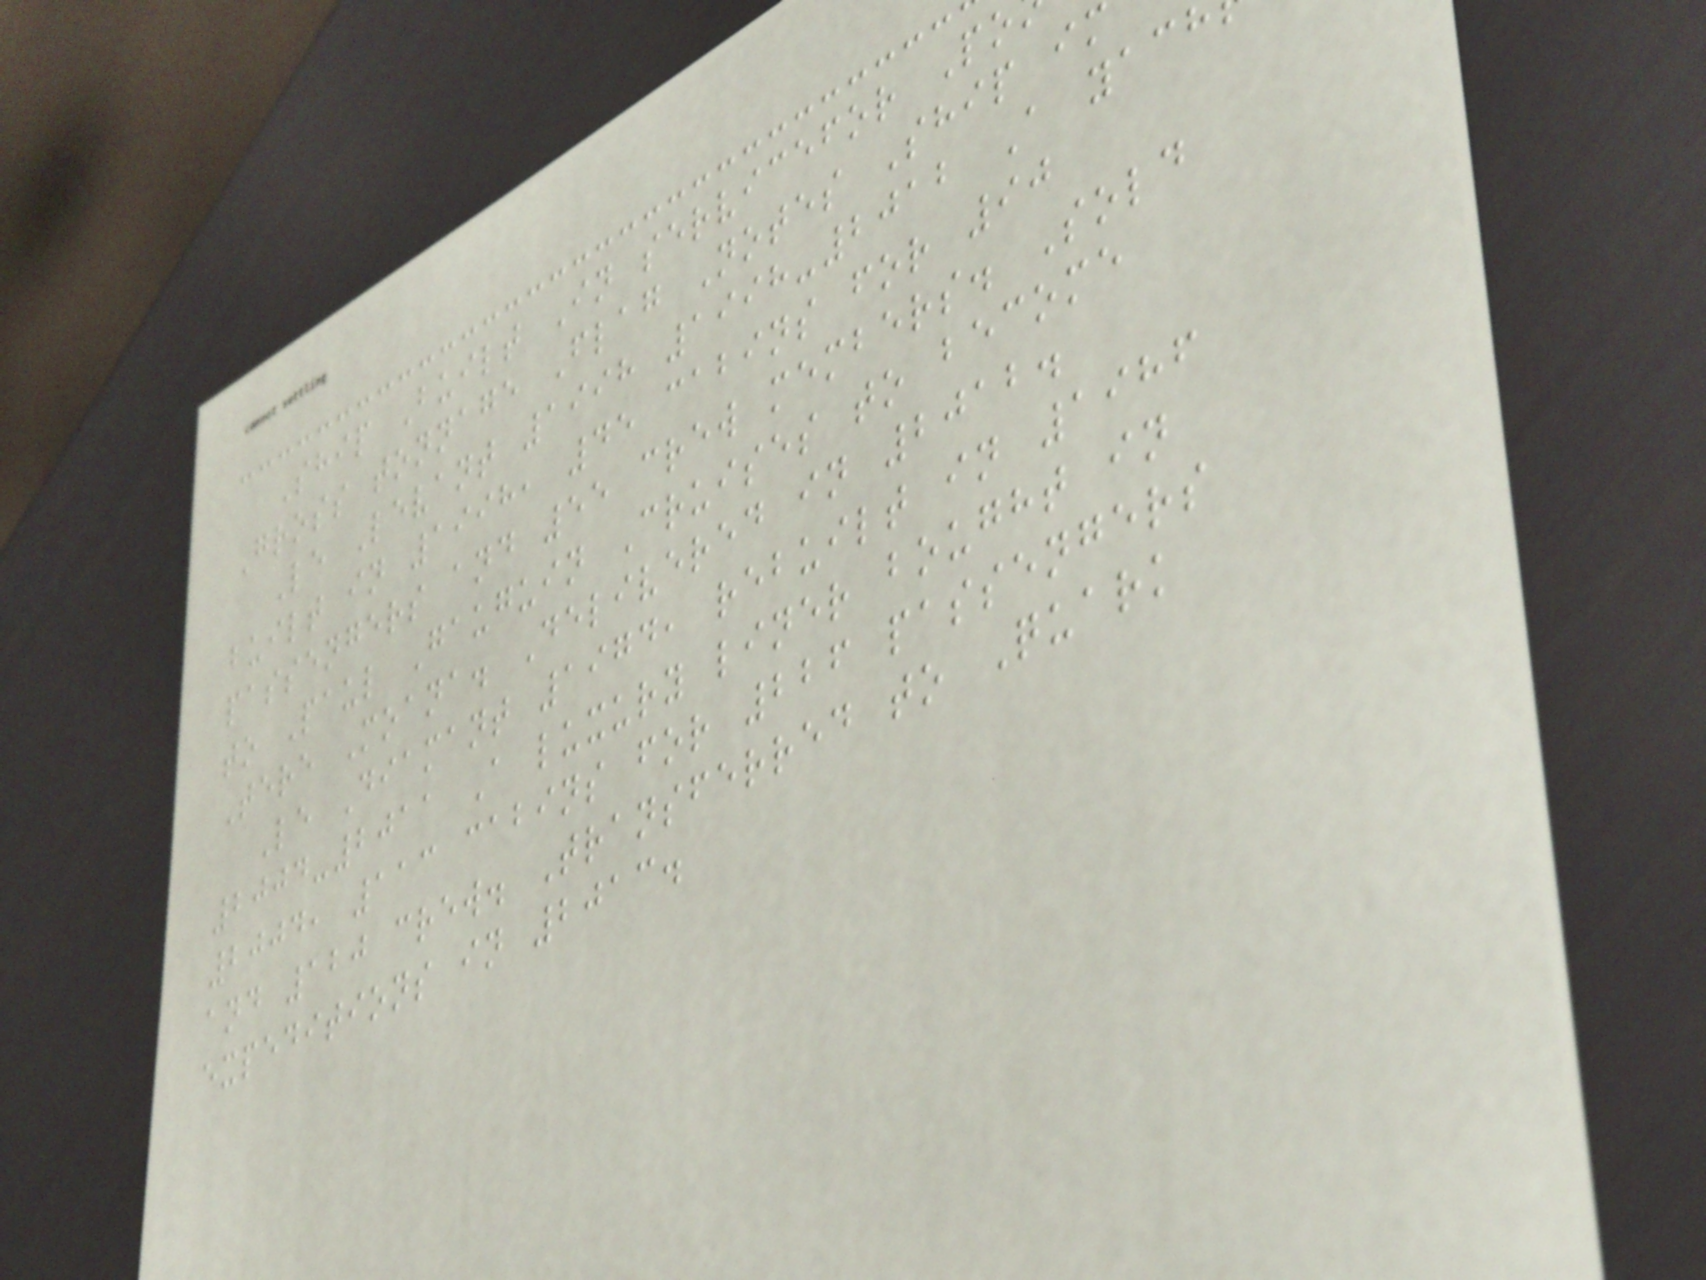Ship Built In servicefor Po
Gross tonnage Flag Notes Ship im
Le Levant 1998 1998-2012 A yac
built in 1998, 45 cabins for 90
passengers and 55 crew members. Sold
to Paul Gauguin Cruises to become
Tere Moana. Delivered in 2012.
Le Diamant 1974, rebuilt in 1986
2004-2011 A luxury liner bought in
2004, 113 cabins for 226 passengers
and 120 crew. Transferred to Quark
expeditions in 2013.
